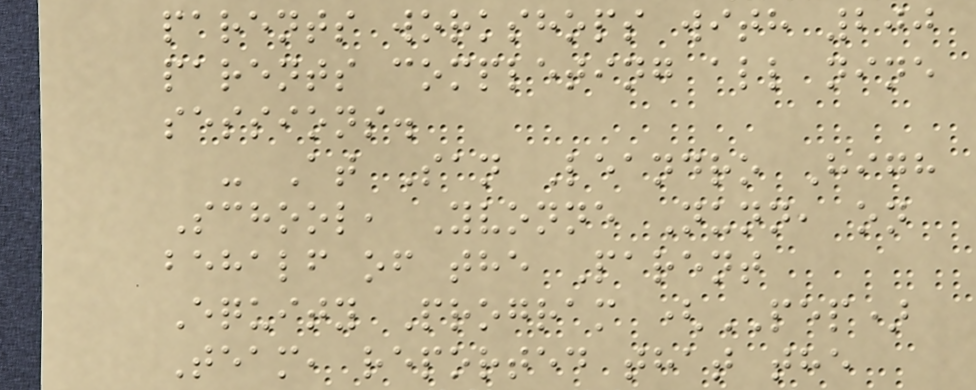parents workshops with 200
parents completing all nine
sessions.
- At San Leandro High
School, Yvonne Nunn, on
behalf of the Parent
Equity Program (PEP)
Team, reported that the
